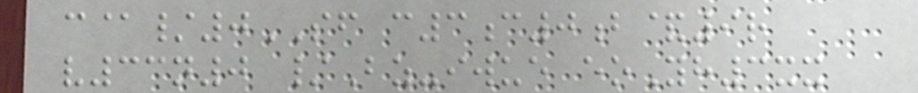c@/0SF c3c0b&9r
v33n0 /Bz-iwue eoYh3xx
